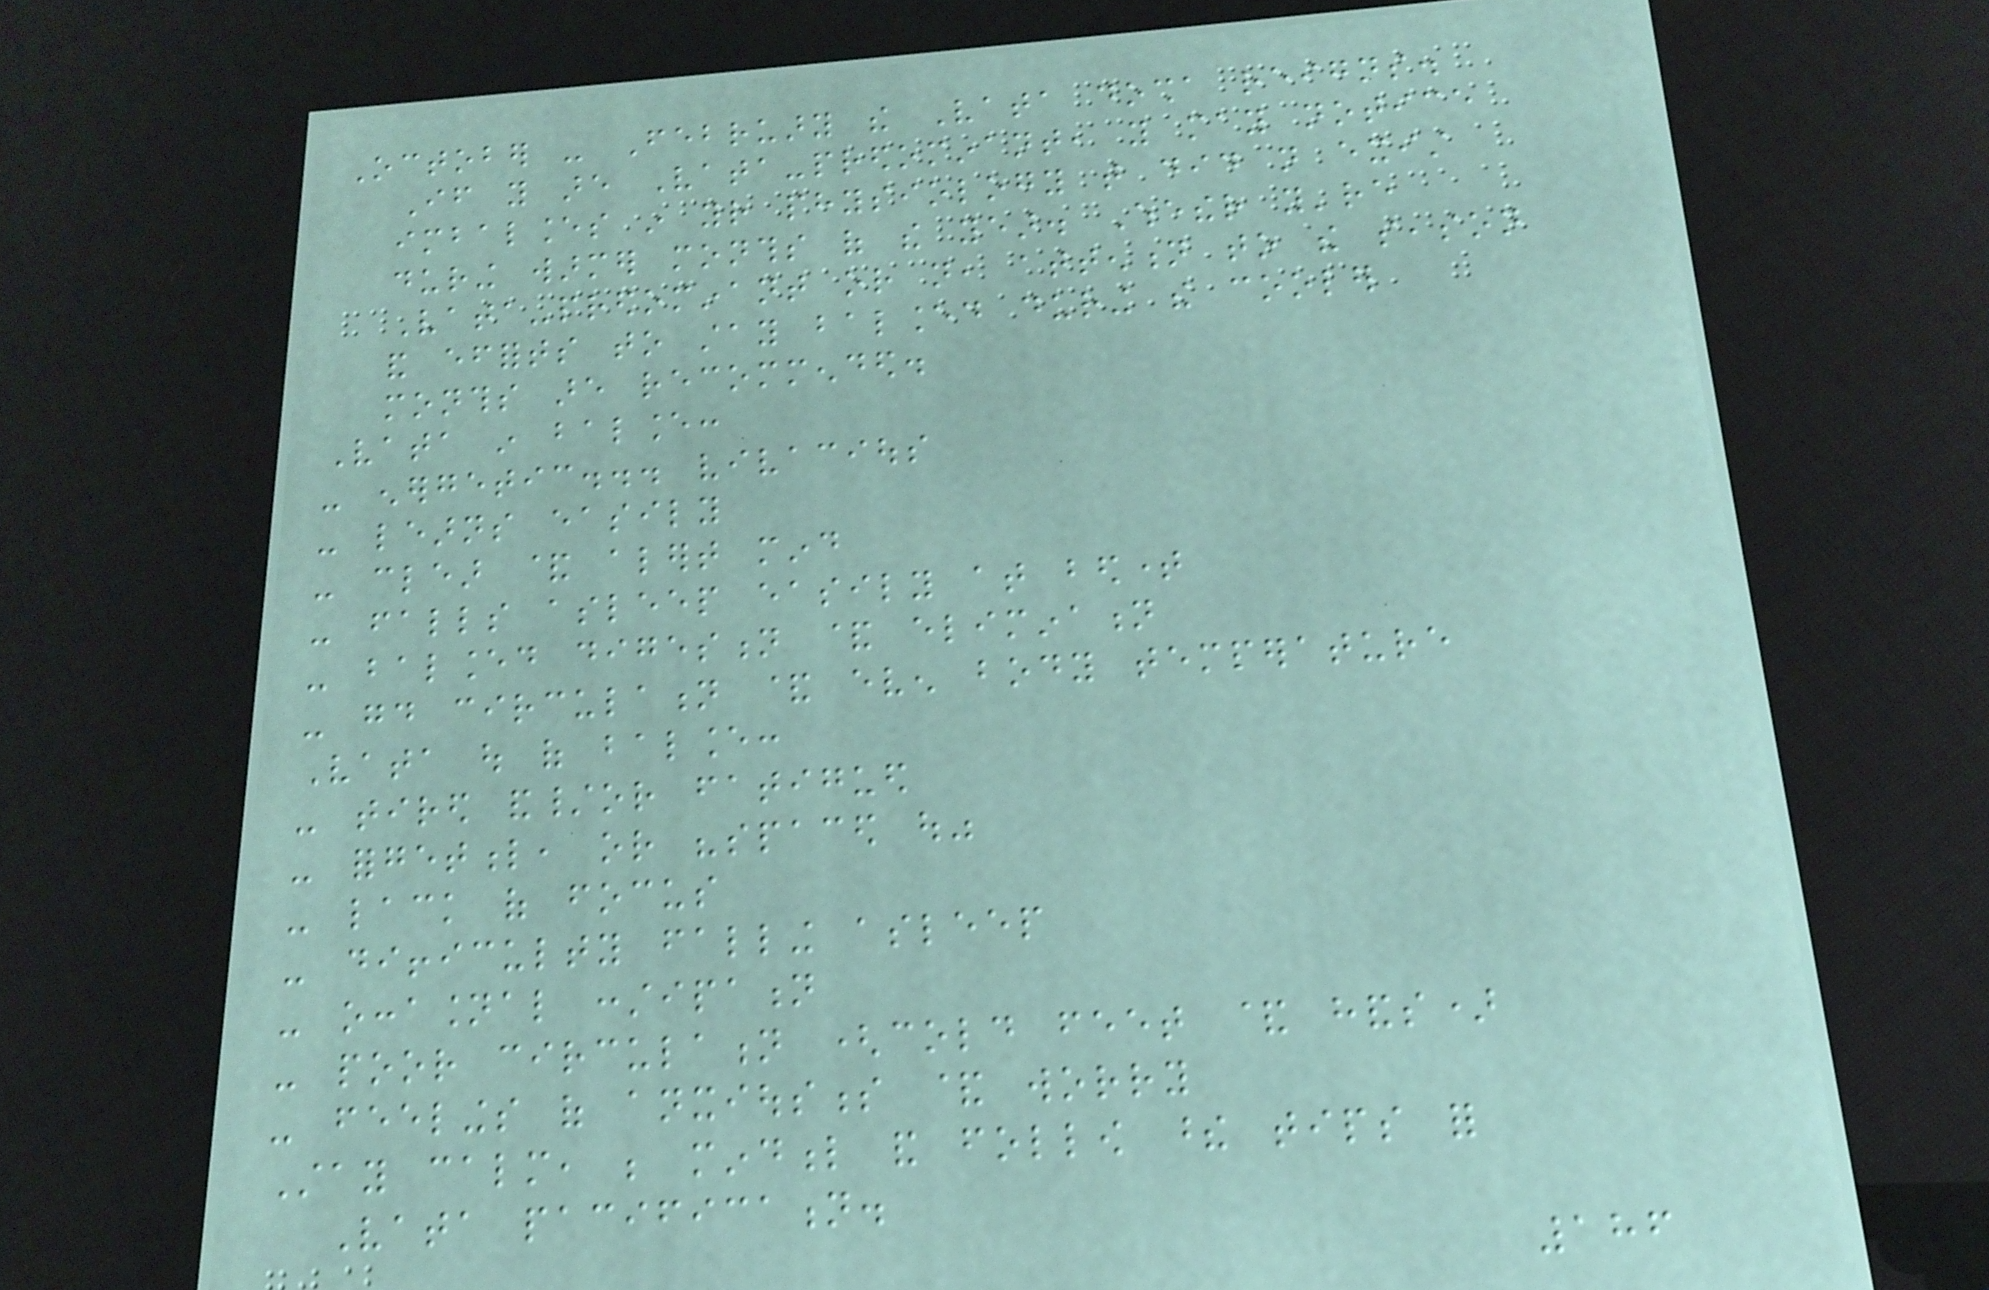October - February the Vata dosha reigns.
If you are Vata-predominant, you may notice
imbalances in your physiology that did not exist
during warmer months of the year. Whether you're
Vata-predominant or not, attention to the season
and efforts to stay balanced during the cooler
months are recommended.
Vata in balance:
- energetic... vivacious
- learns easily
- clear & alert mind
- falls asleep easily at bedtime
- balanced digestion & elimination
- good circulation & even body temperature
Vata out of balance:
- tired and/or fatigued
- forgetful, or "spaced out"
- lack of focus
- difficulty falling asleep
- occasional constipation
- poor circulation (cold feet & hands)
- feelings of anxiousness & worry
Stay calm, be mindful and follow these tips for
Vata pacification.
186
